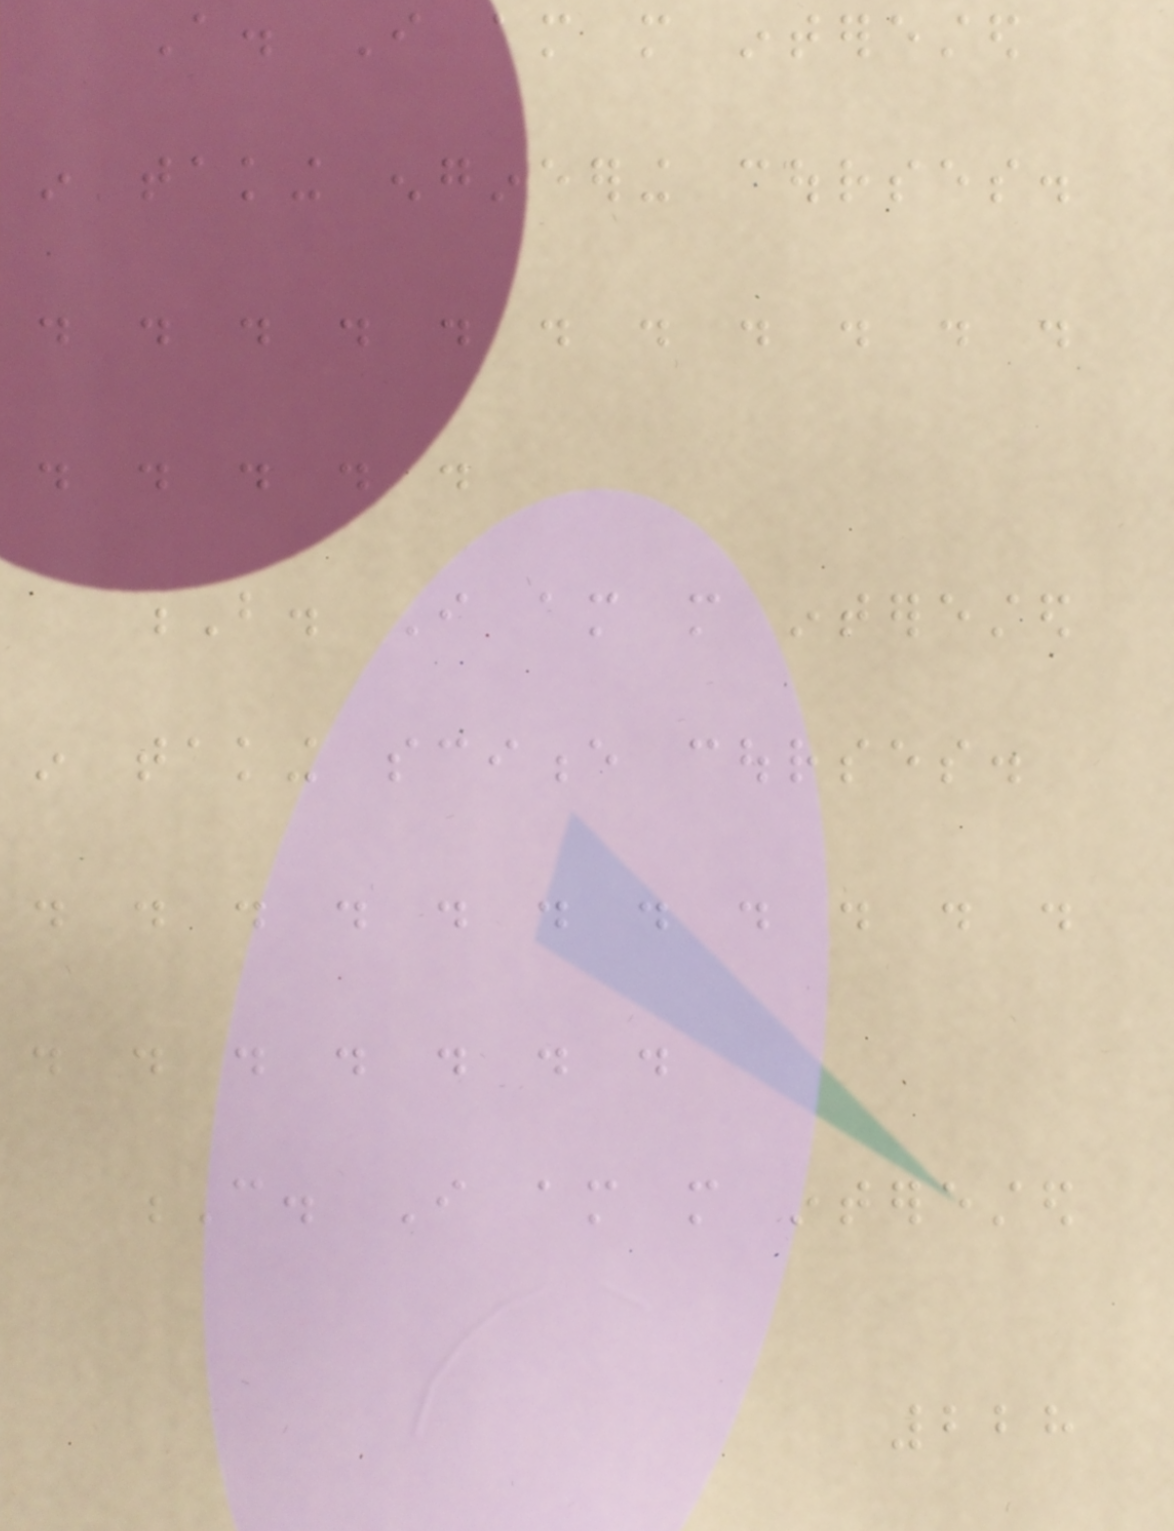A. I am more interested
in taking engineering courses.
. . . . . . . . . . .
. . . . .
B. I am more interested
in taking science courses.
. . . . . . . . . . .
. . . . . . .
C. I am more interested
228
